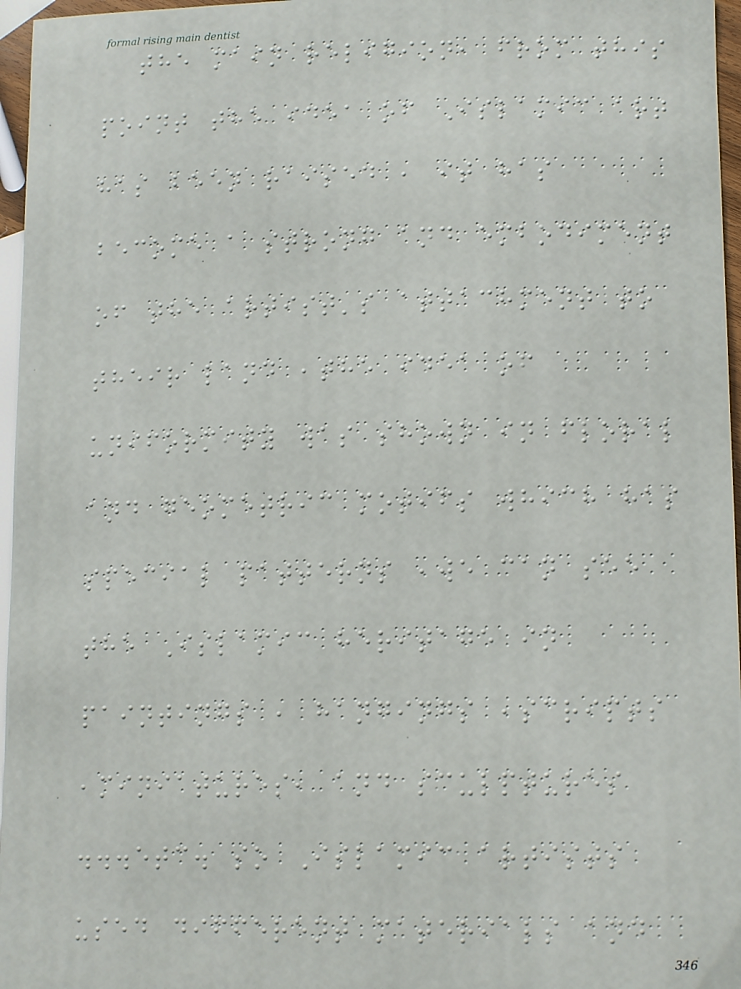the main religion, from this
point the idea of Islamic art
has been raised , it has
become a strong and embodiment
of the artist's attachment to
their land ,the idea of
uniformity was shown in floral
and geometric motifs which has
special patterns ,we can see
the Islamic heritage in
paintings , hangings ,scripts
,miniatures, and sculptures
...etc. so Islamic artists
used different materials and
